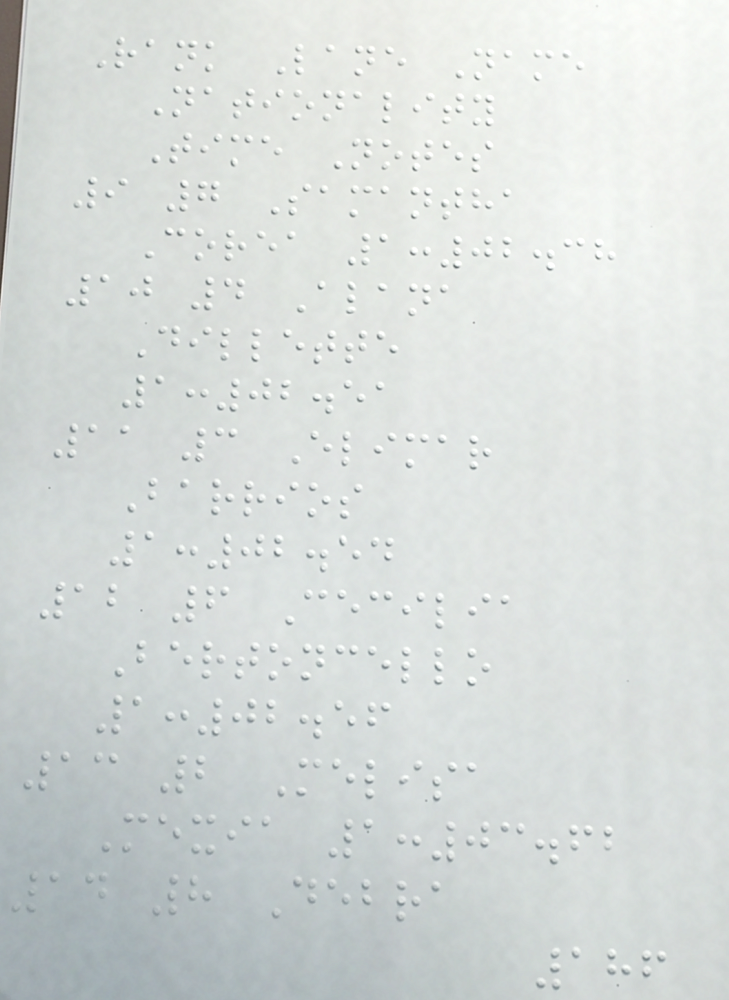Rank Lane Name
Nationality
Time Notes
9 7 Samantha
Corea 1:02.38
10 4 Alana
Dillette
1:02.51
11 3 Elimar
Barrios
1:02.54
12 6 Cecilia
Bertoncello
1:02.56
13 2 Melisa
Mexia 1:03.62
14 8 Debra
186
